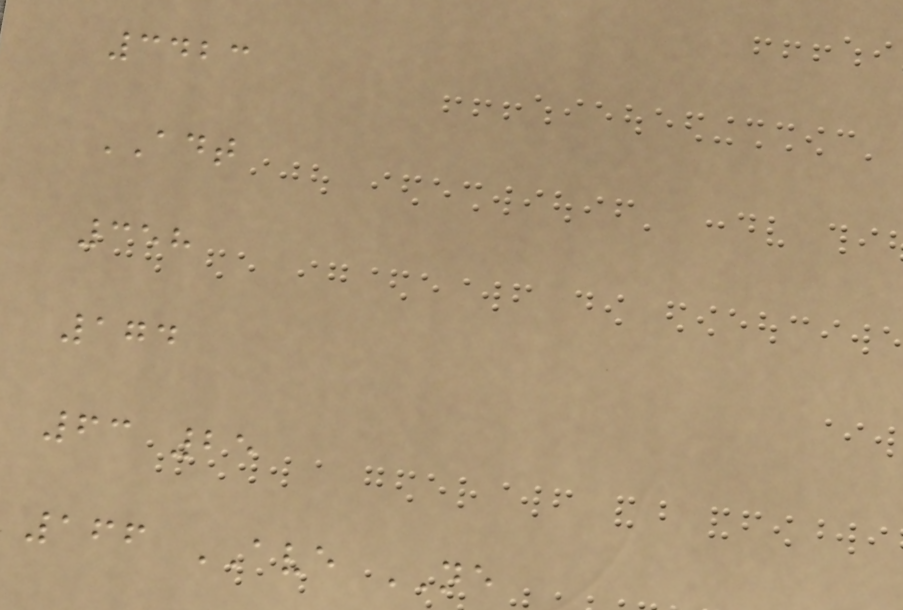3423
ADT
358
174
63 25
166 AVE NE
